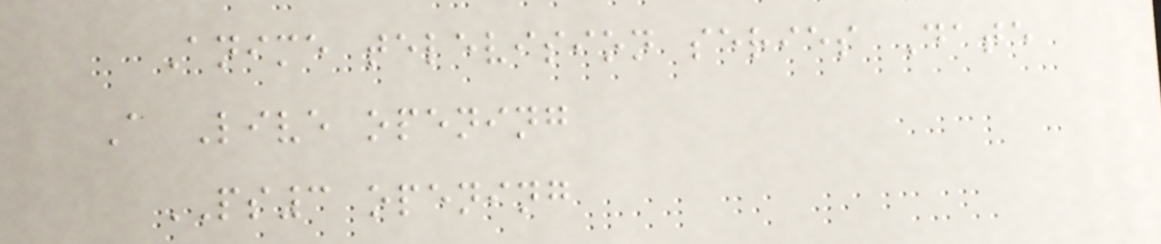Anime television series Date
A Live opening
PS3 opening
